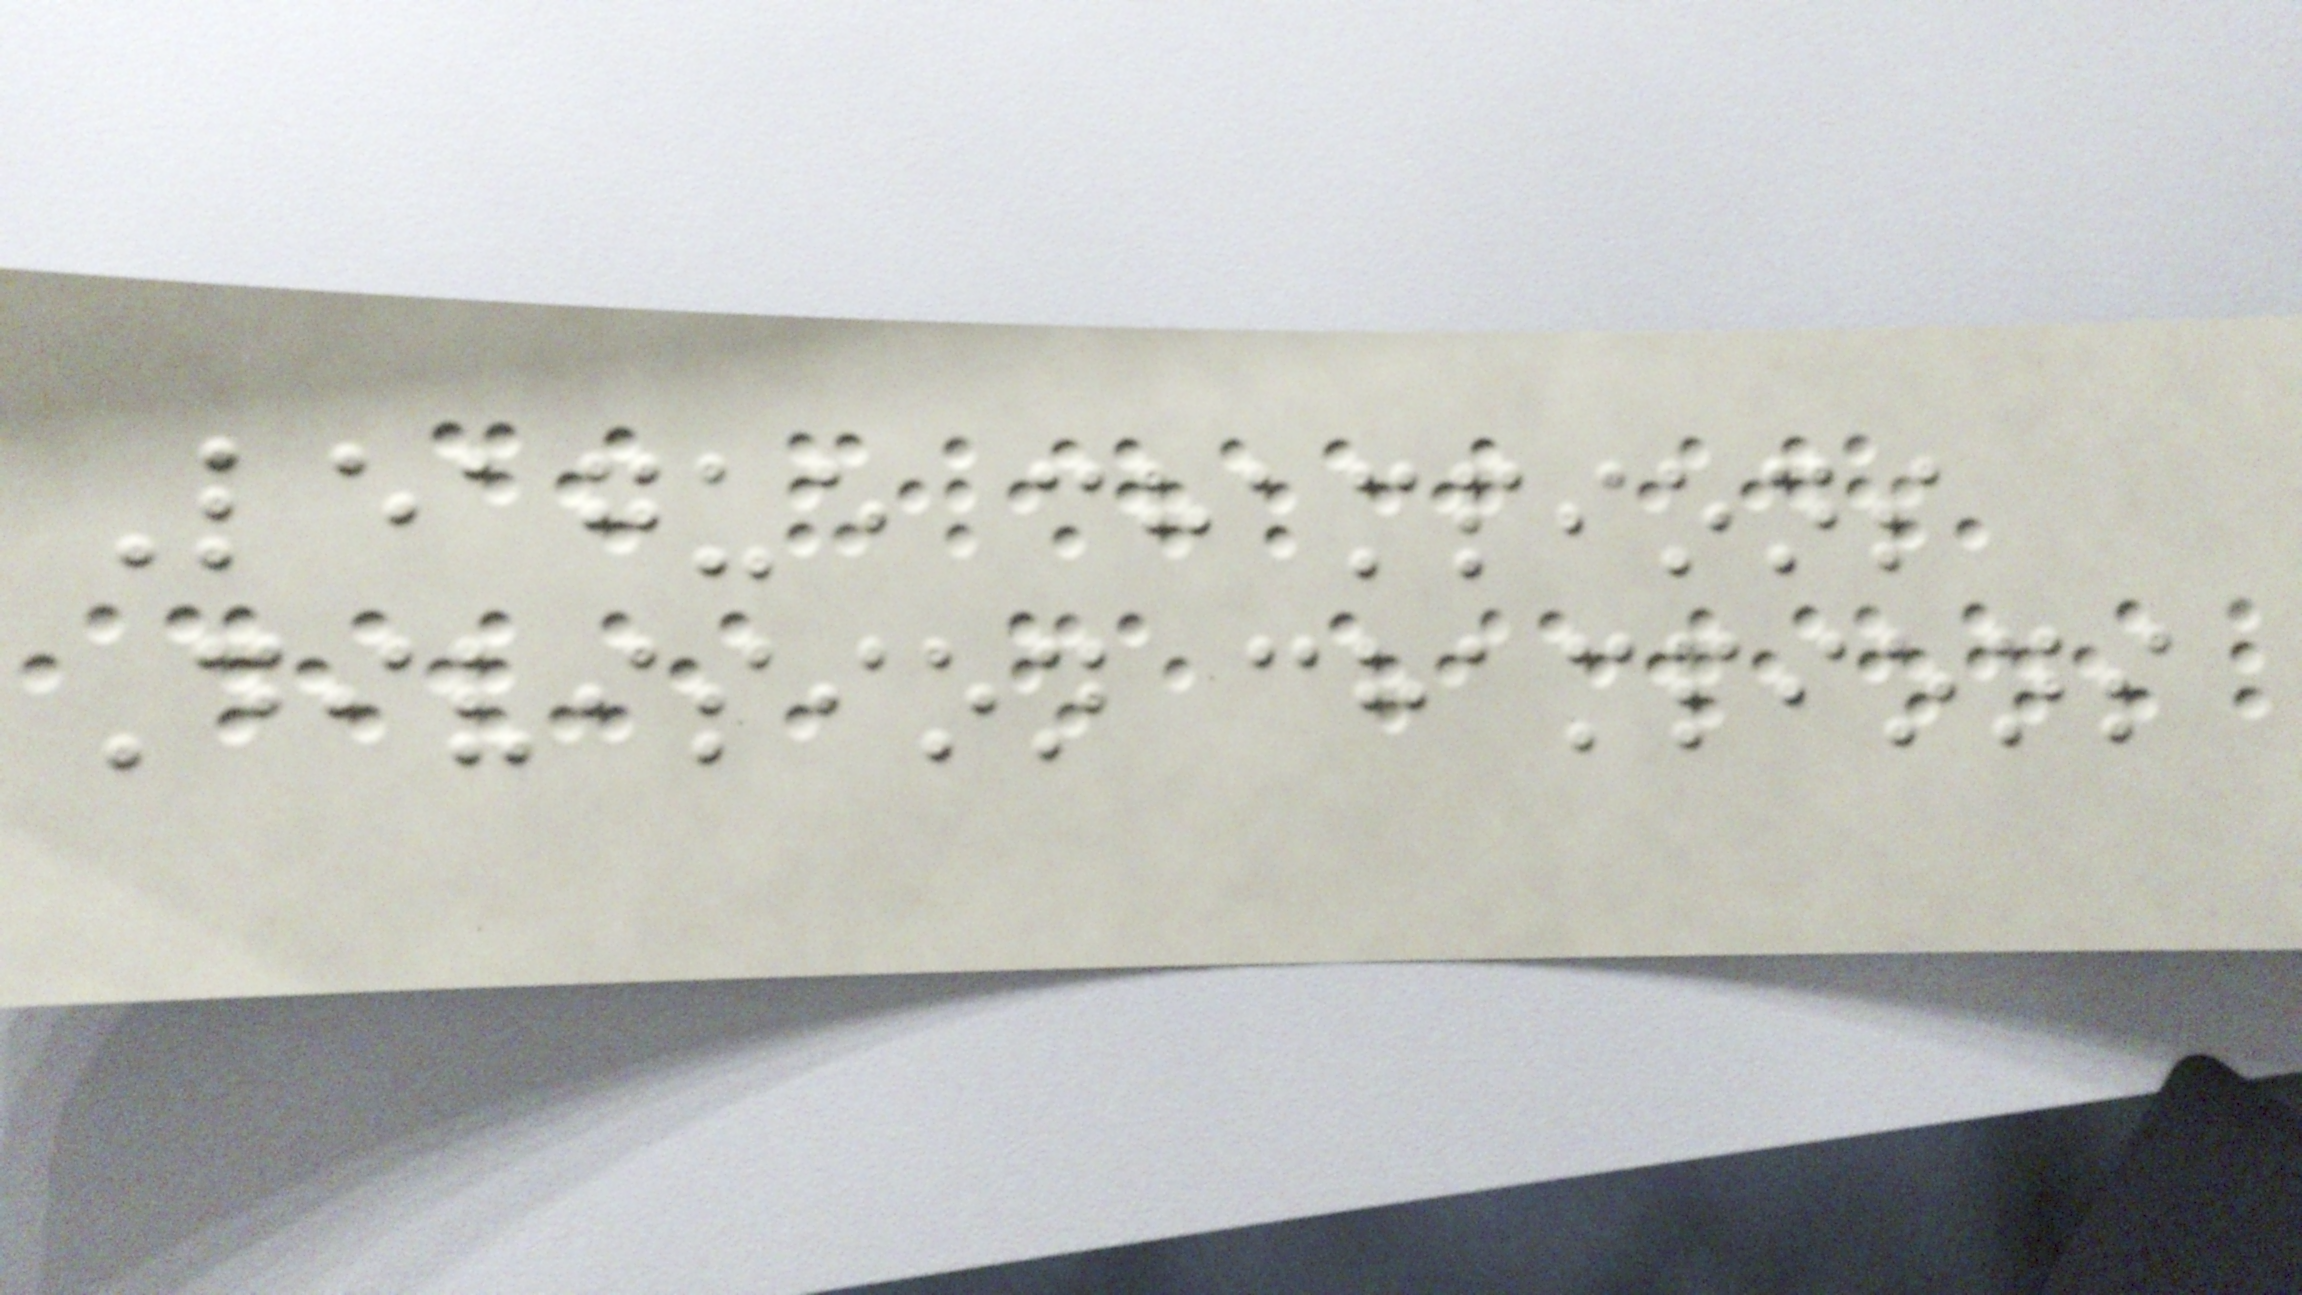League champions
Division champions
